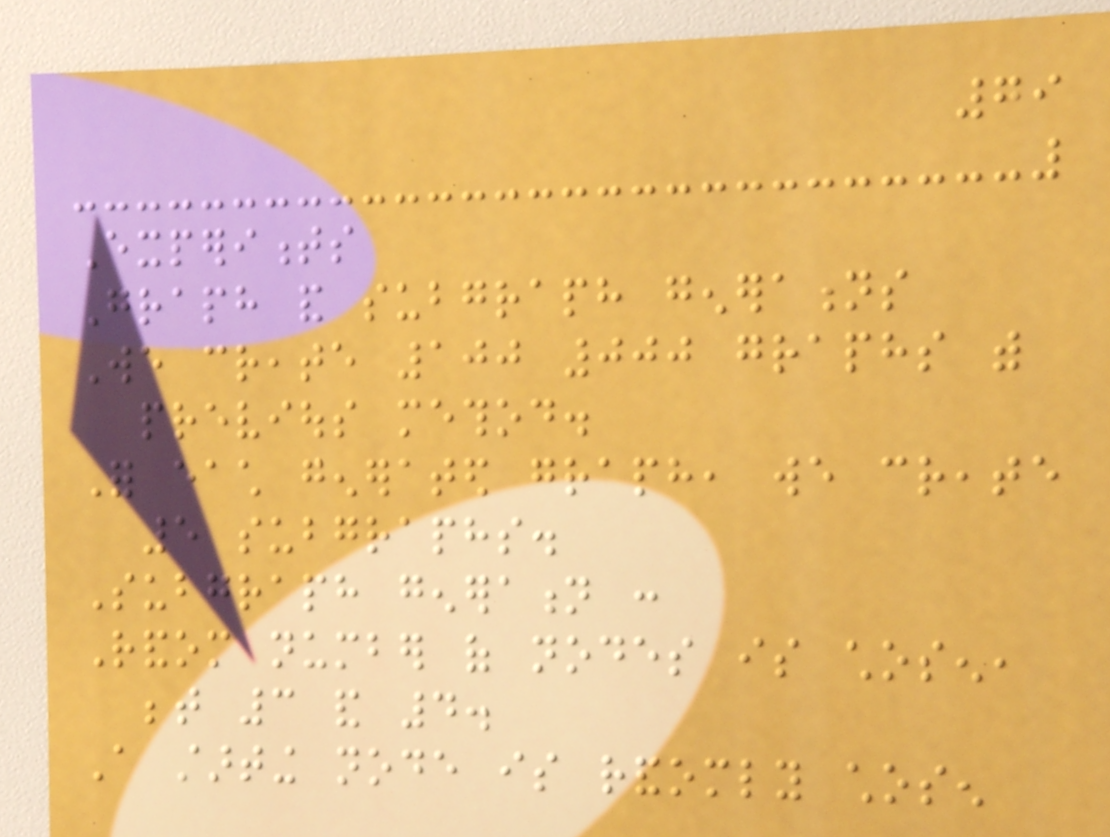79
Experiments
Graph and subgraph generations
We create 100 000 graphs with
previous method.
For each generated graph, we create
5 subgraphs.
Subgraph generation :
Random number of nodes is chosen,
between 3 and 4.
A starting node is randomly chosen
